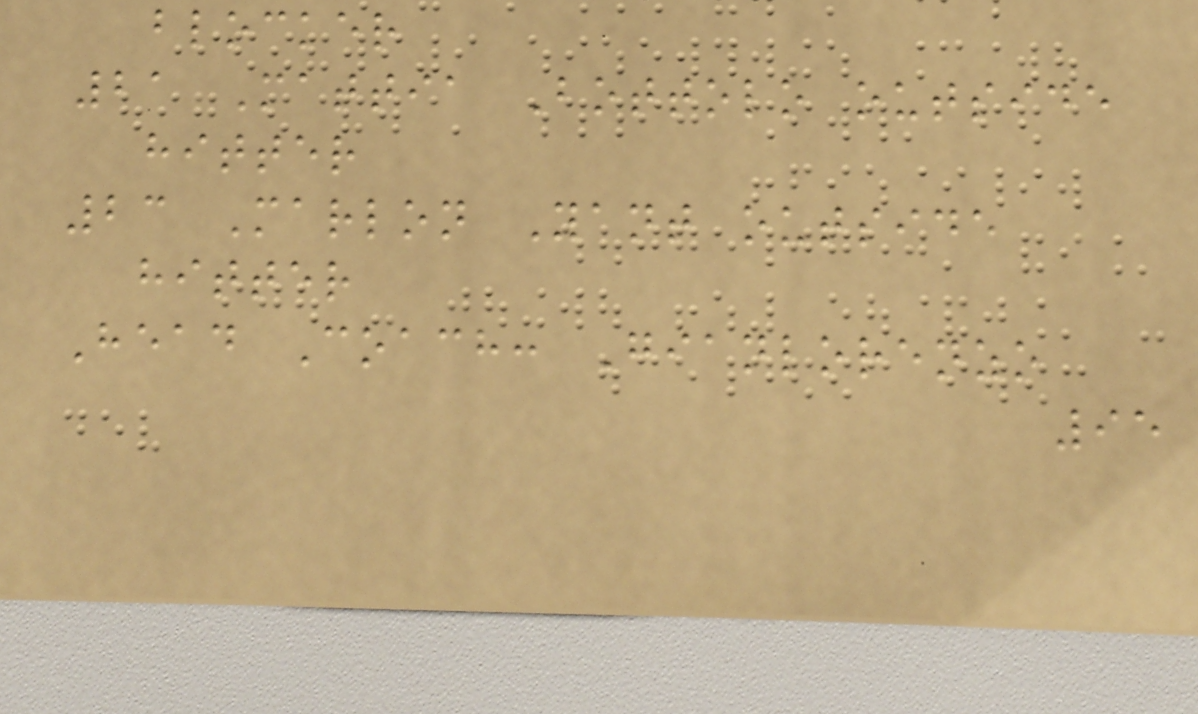blocker
21 Mattia Bottolo outside
hitter
23 Marlon Yant outside
hitter
Head Coach: Gianlorenzo
95
